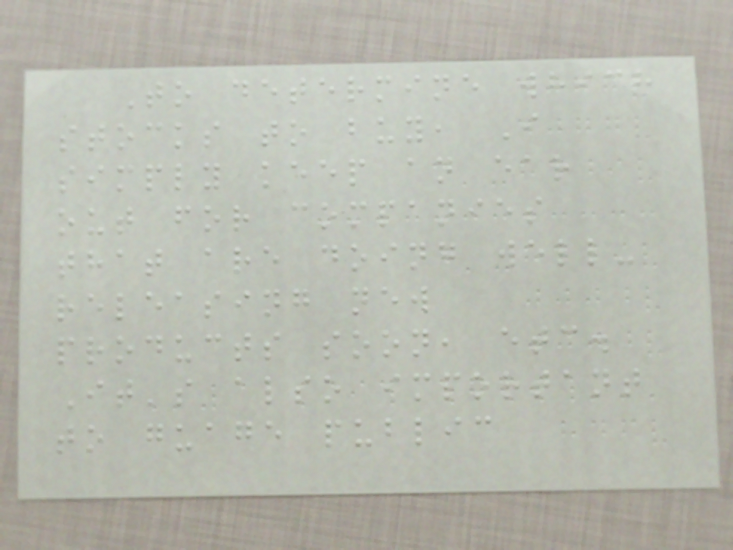To determine which
stocks to buy, I
simply keep an ear
out for companies
that are doing well-
releasing new
products soon, etc.
It's also important
to guage public
